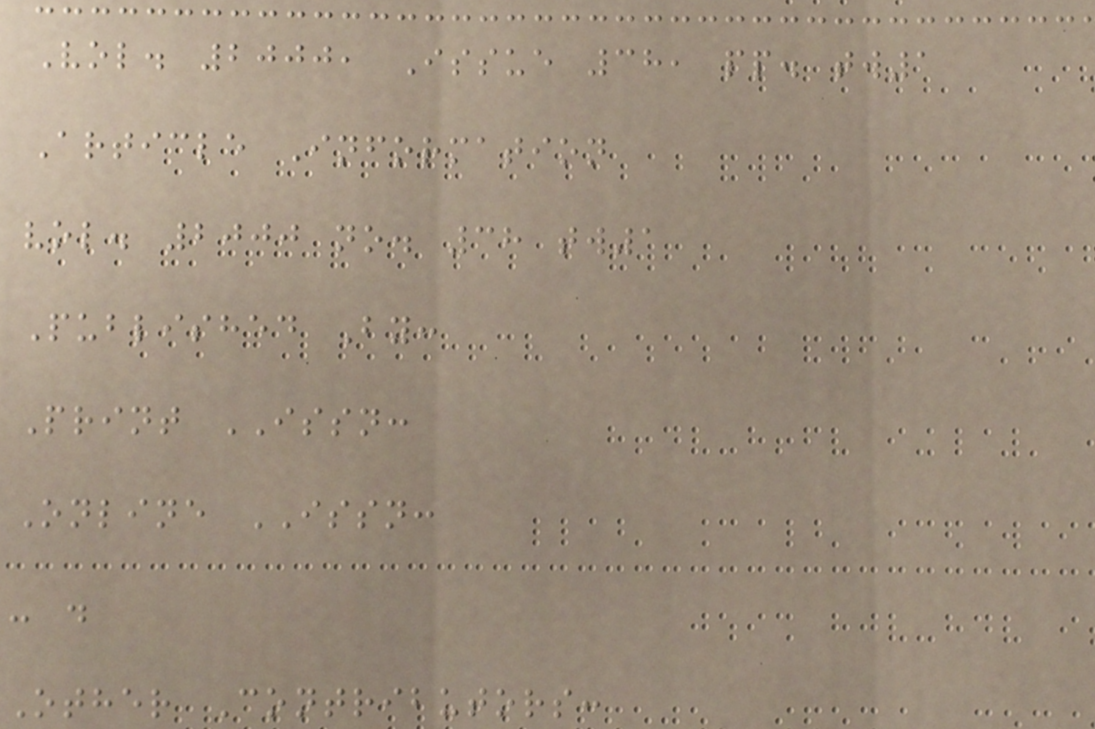Vol. 2000, Issue 38, pp. tw1
Article Information
vol. 2000 no. 38 tw1
Published By:
Print ISSN:
Online ISSN:
- .
Other Contributors:
